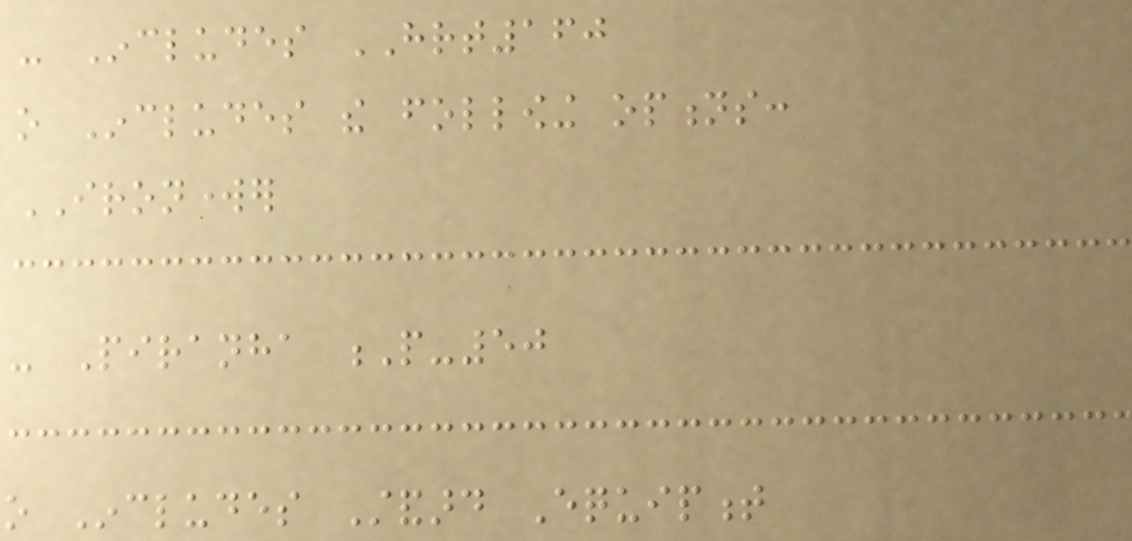- Includes HRT160
o Includes the following options:
IRONWORKER
- Piranha P-50
o Includes Standard Equipment
